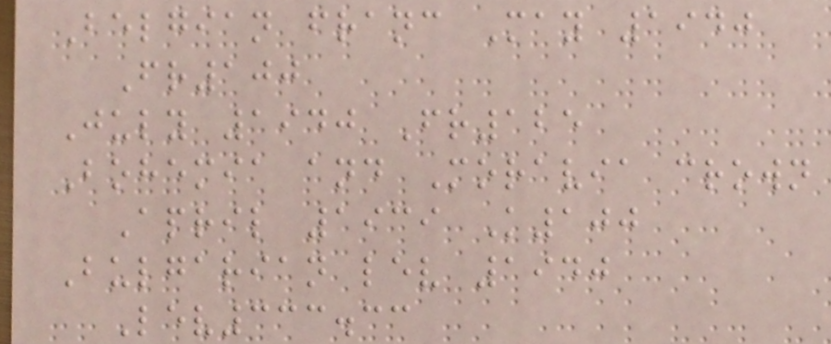Belgian franc May 1940
Fr100
July 1940 Fr125
Bohemia and Moravia crown
April 1939 K100
Bulgarian lev 1940
Lev333.33
